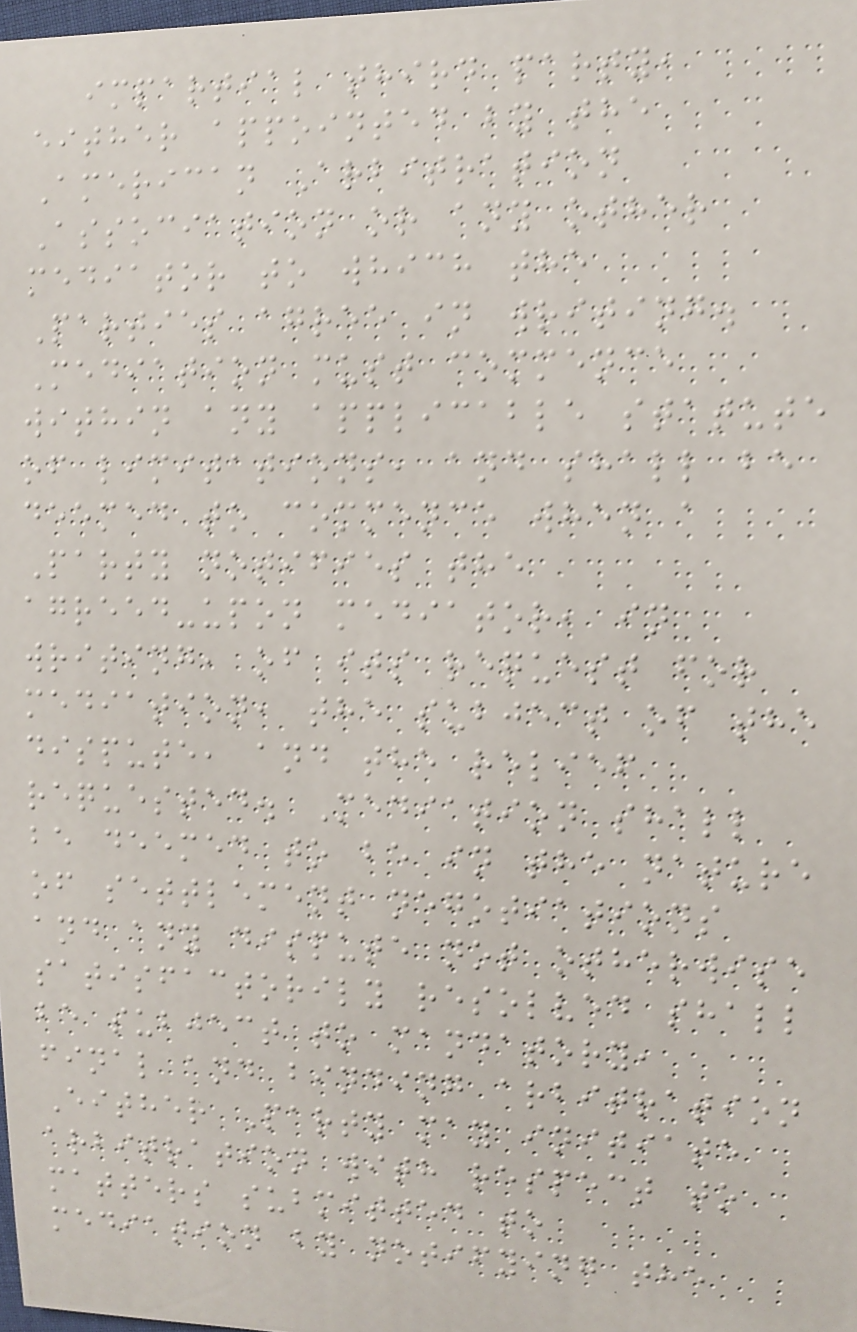impartial third party,
either appointed by the
American Arbitration
Association or any other
mediator to which the
Parties agree in writing.
Mediation must commence
within any applicable statute
of limitations, and shall be
deemed to commence when a
Party notifies the
agreed-upon mediator, in
writing, of its request for
mediation, the subject of the
dispute, and the relief
requested. Mediation shall
be deemed to be in the nature
of settlement negotiations
and any dispute not otherwise
satisfactorily resolved shall
be subject to mandatory,
final and binding arbitration
Either Party may initiate
arbitration with respect to
matters submitted to
mediation by notifying the
